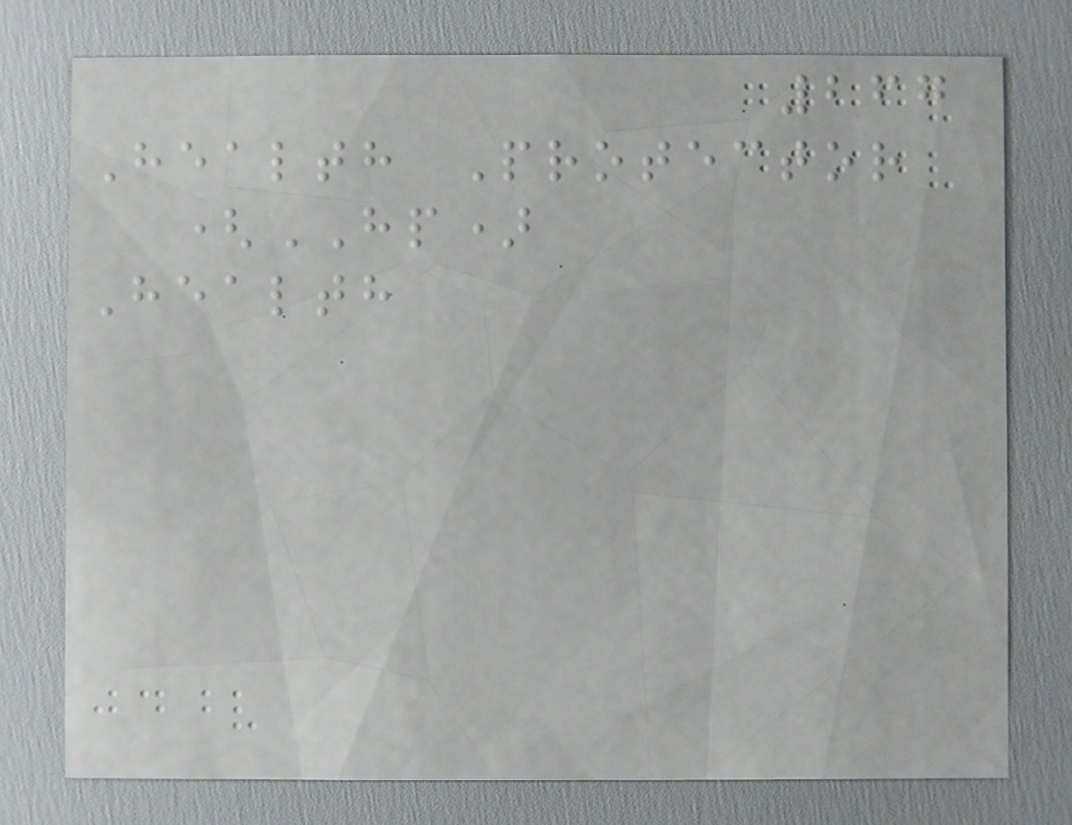267
Health Protector
(HP)
Health
